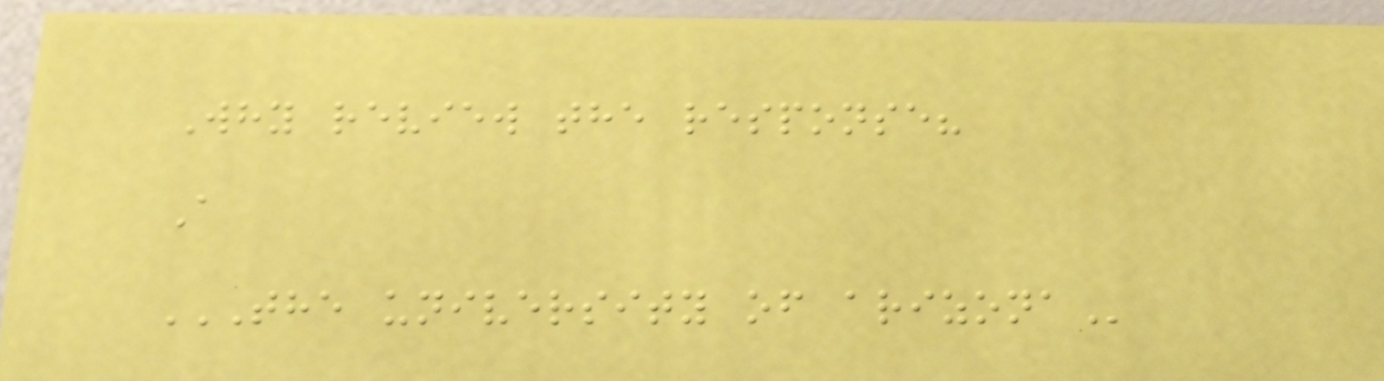Why review the response?
A
THE UNIVERSITY OF ARIZONA
